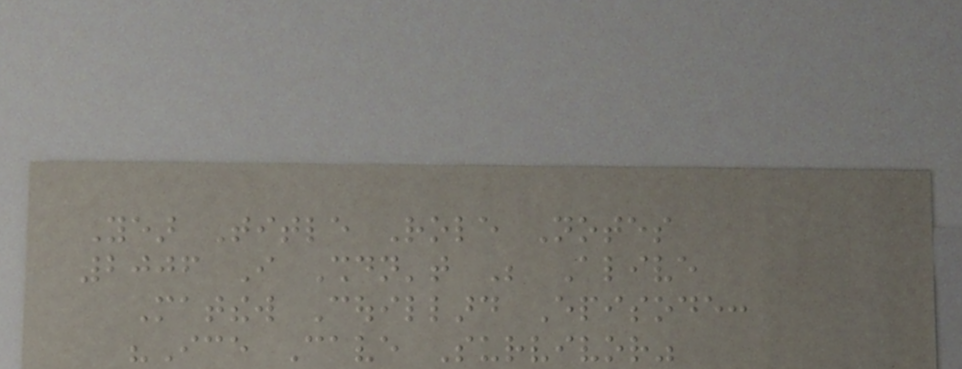Year Title Role Notes
2006 I Shouldn't Be Alive
Matthew Couillard Episode:
"Ice Cave Survivor"
